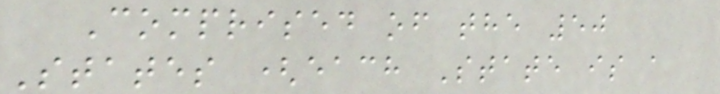Comprised of the 50
States (each State is a
